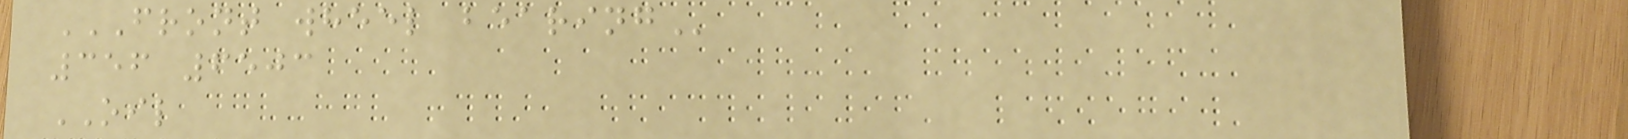FRONT WHEEL BEARING
356 6503
OIL
